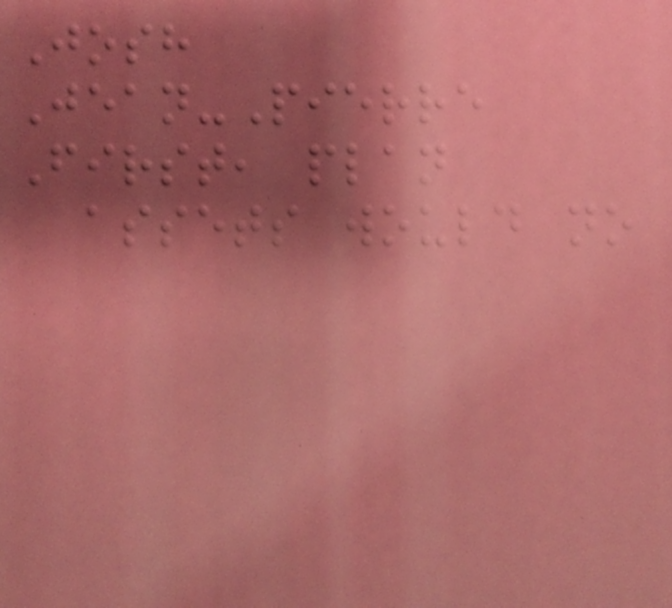Josh
Jean-Pierre
First, plan
assets would no
